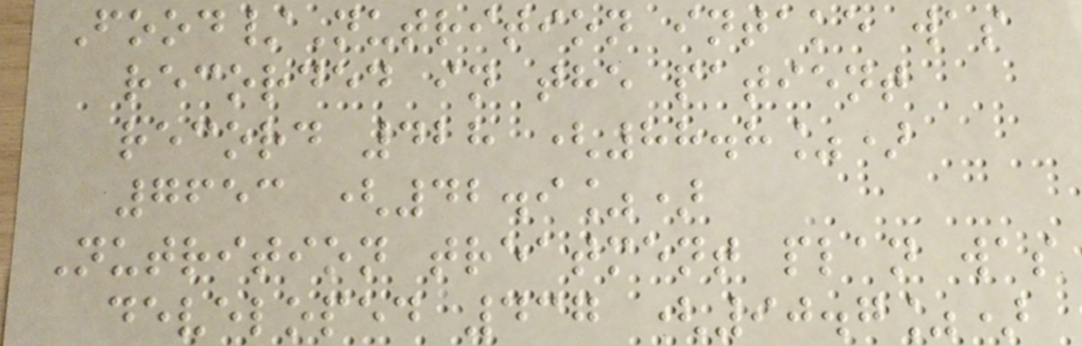Food/Nutrition intake was
recorded in the patient
record 428 (88.8%)
7653 (42.9%)
Nutrition treatment plan was
developed 437 (90.7%)
